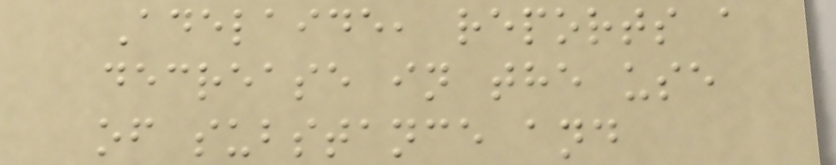Adelaide, reports a
decrease in the use
of substance and
